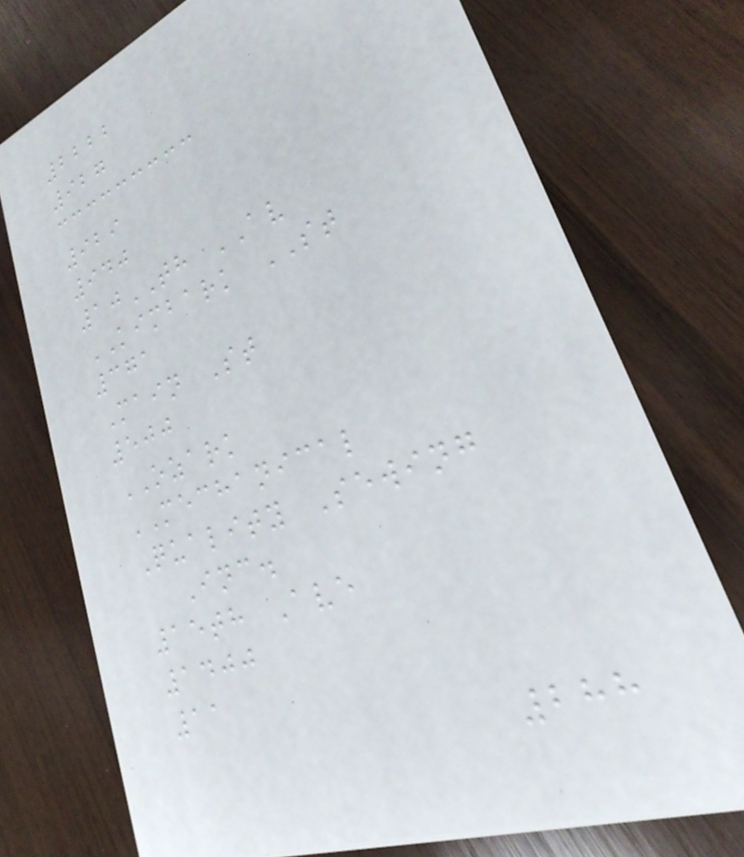2222
927
929
940
10TH AV
KIMBARK ST
371
Main St
500
OZARK
MECHANICAL
Quality Sewing
Inc.
15th Ave
1400
11
288
